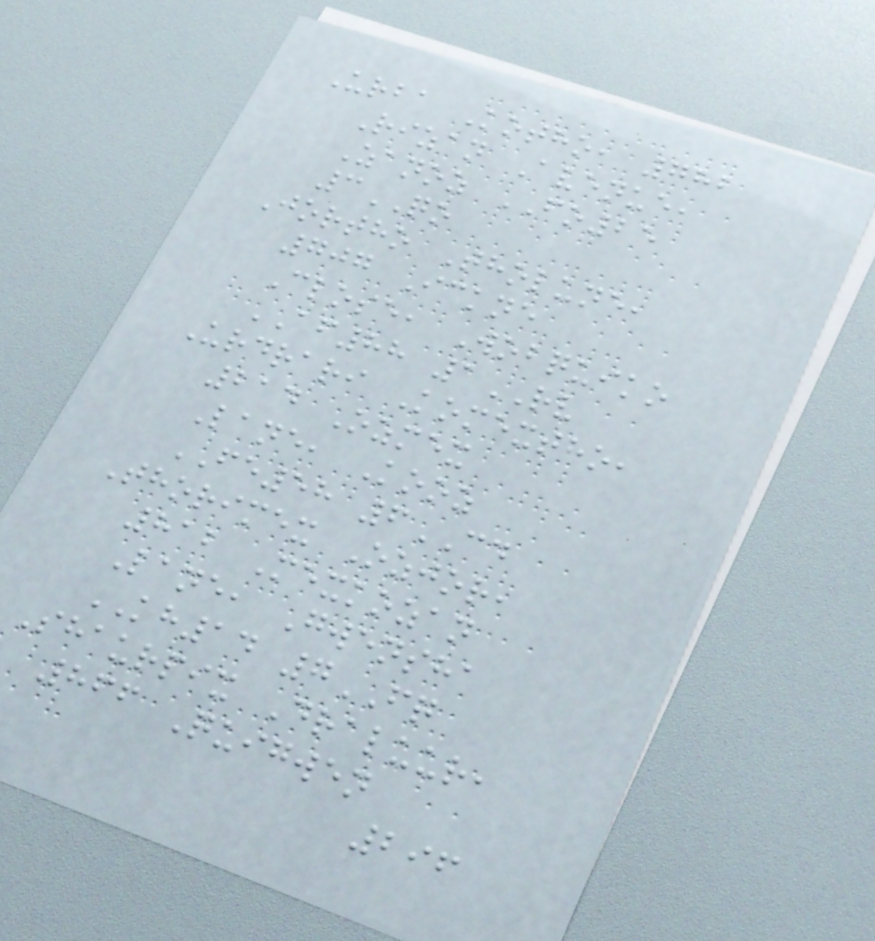Urba Kotho, 782
Rizan Avenue,
Zanoz FO25
3QO
Jortho Tholune,
707 Ickne
Close, Wobquiko
AF88 1RV
Urdrari Komextho,
214 Ozmex
Lane, Kooz
FE58 6CD
Thorimex Ozjor,
812 Mexkozan
Lane, Gwensha
KH14 7FQ
Shaurpix Draluur,
866 Quigwen
296
